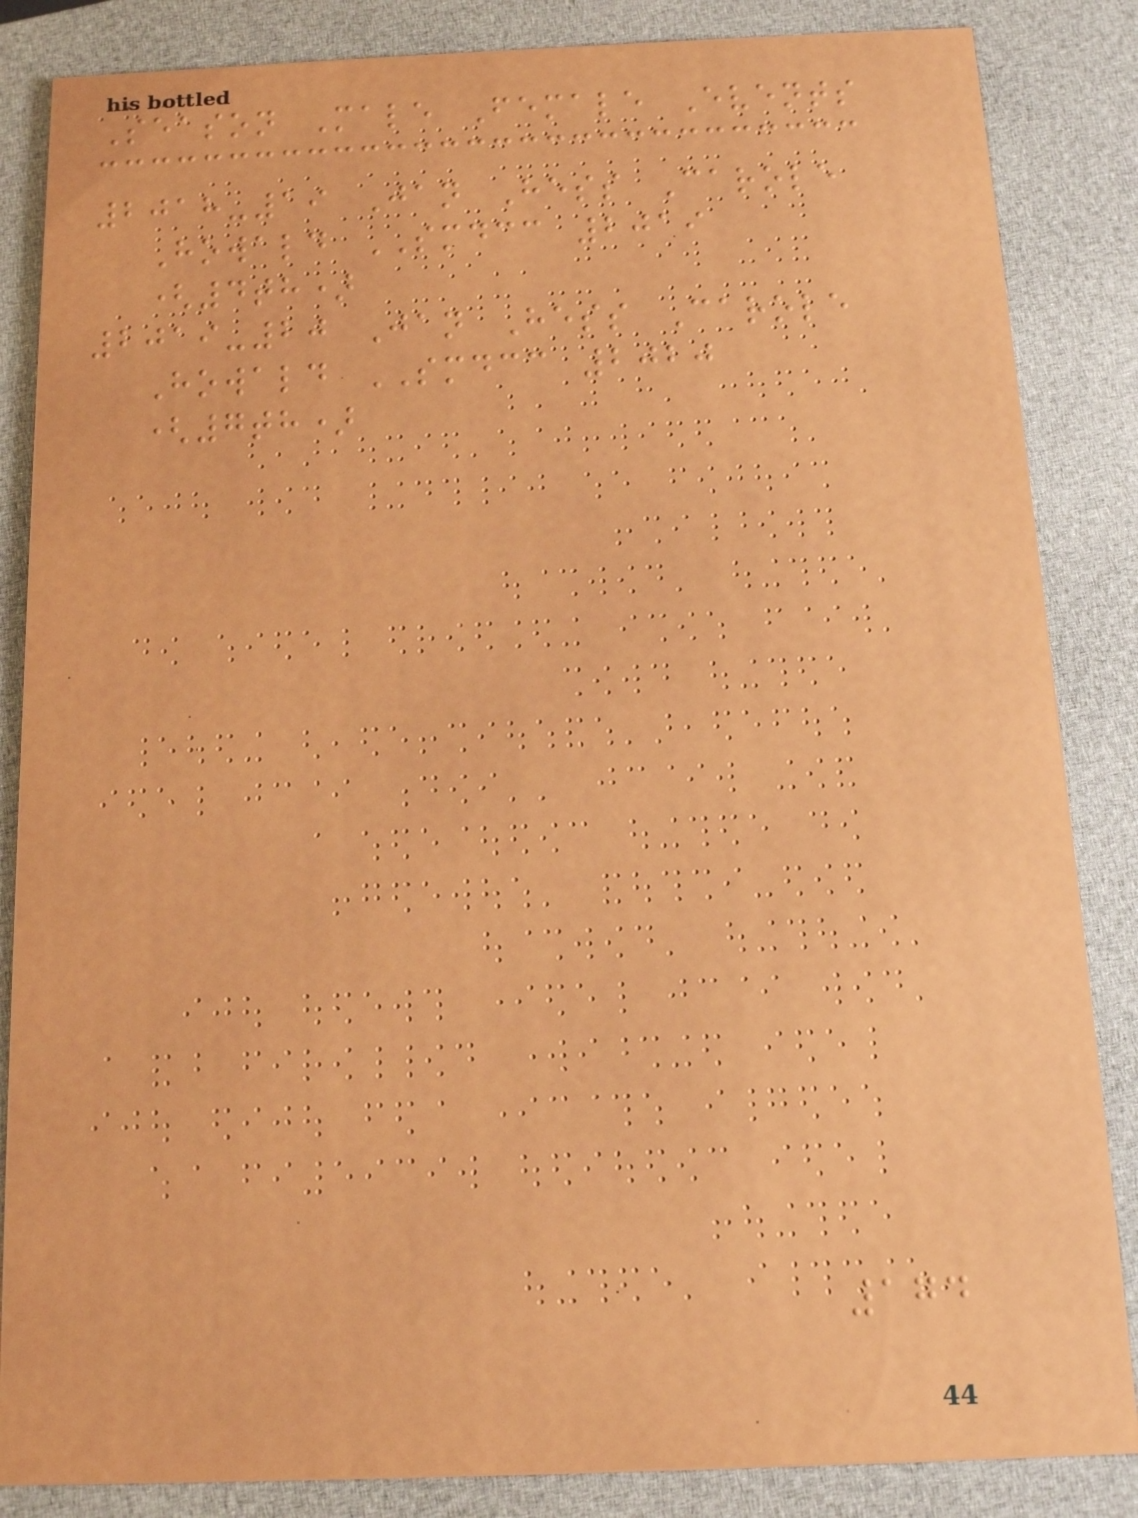Season Male Female Events
2018-19 Jan Hess Carole
Howald SMDCC 2019
(4th)
2019-20 Jan Hess Carole
Howald SMDCC 2020
(7th)
174
